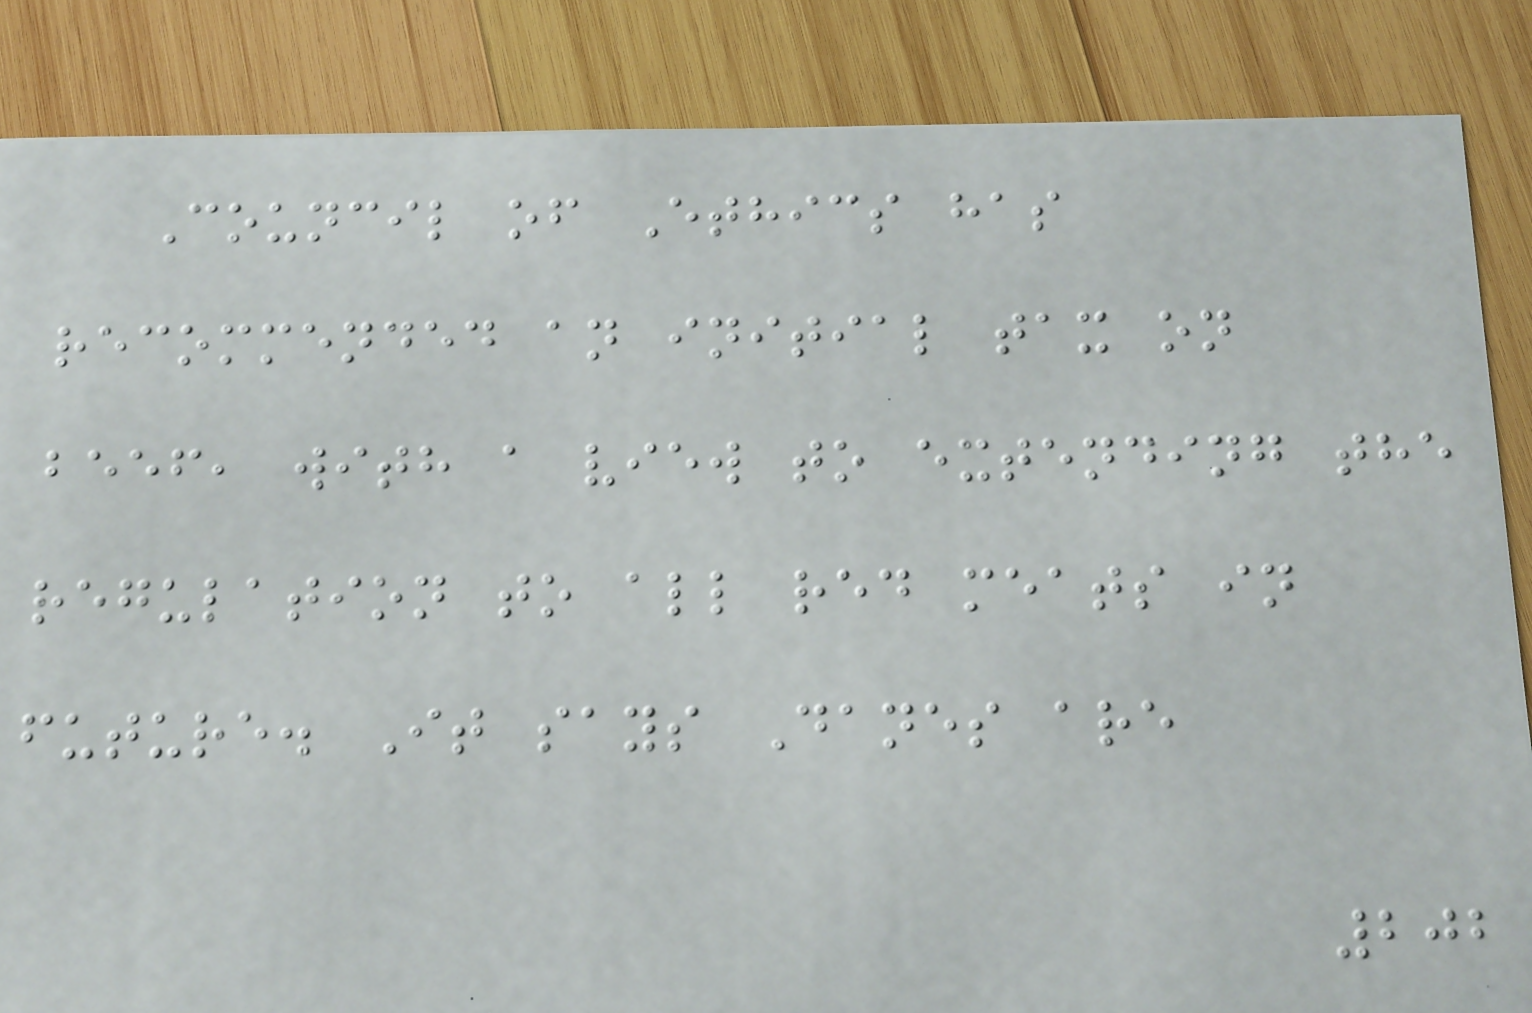Council of Ethics has
recommended an initial tax on
beef, with a view to extending the
regulation to all red meats in
future. It says Danes are
202
